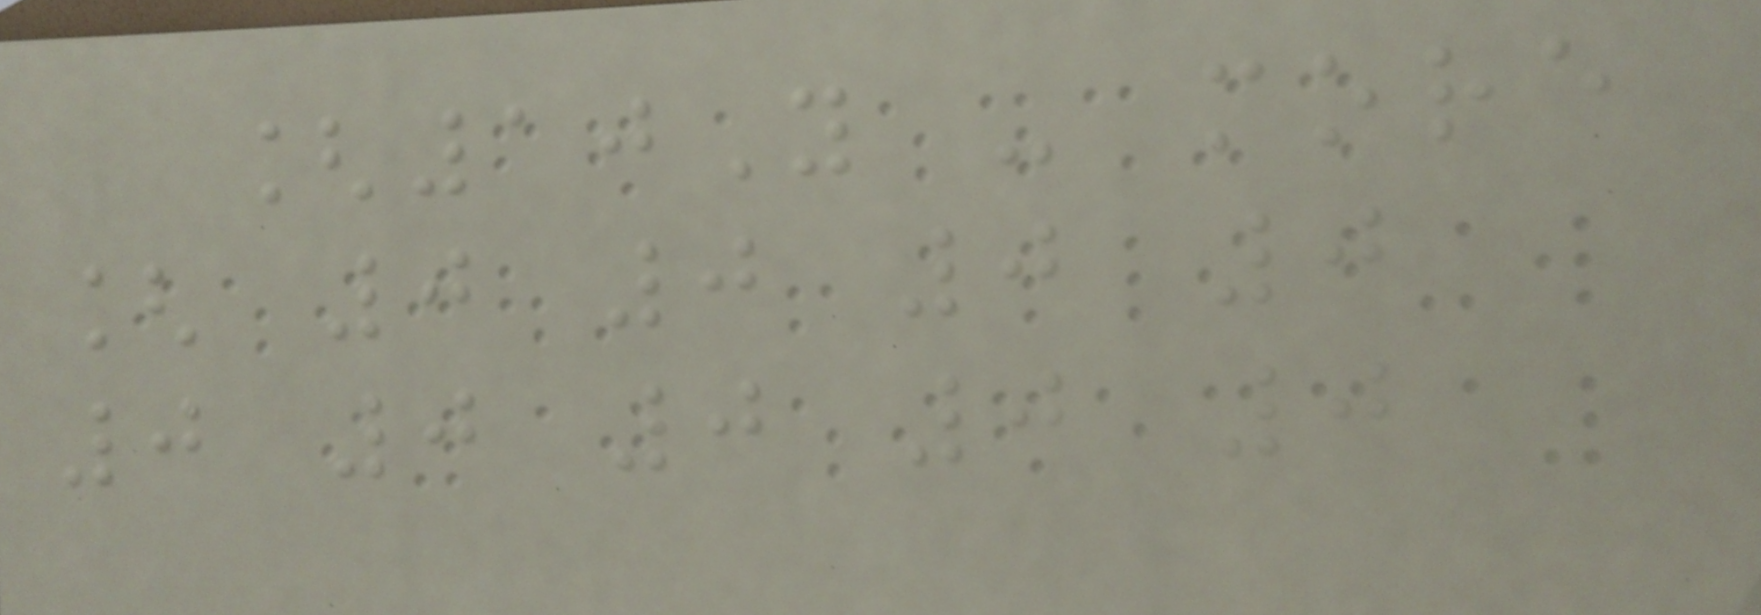[10Y - more
[ 0 0 0 0
0 0 0 0 0
